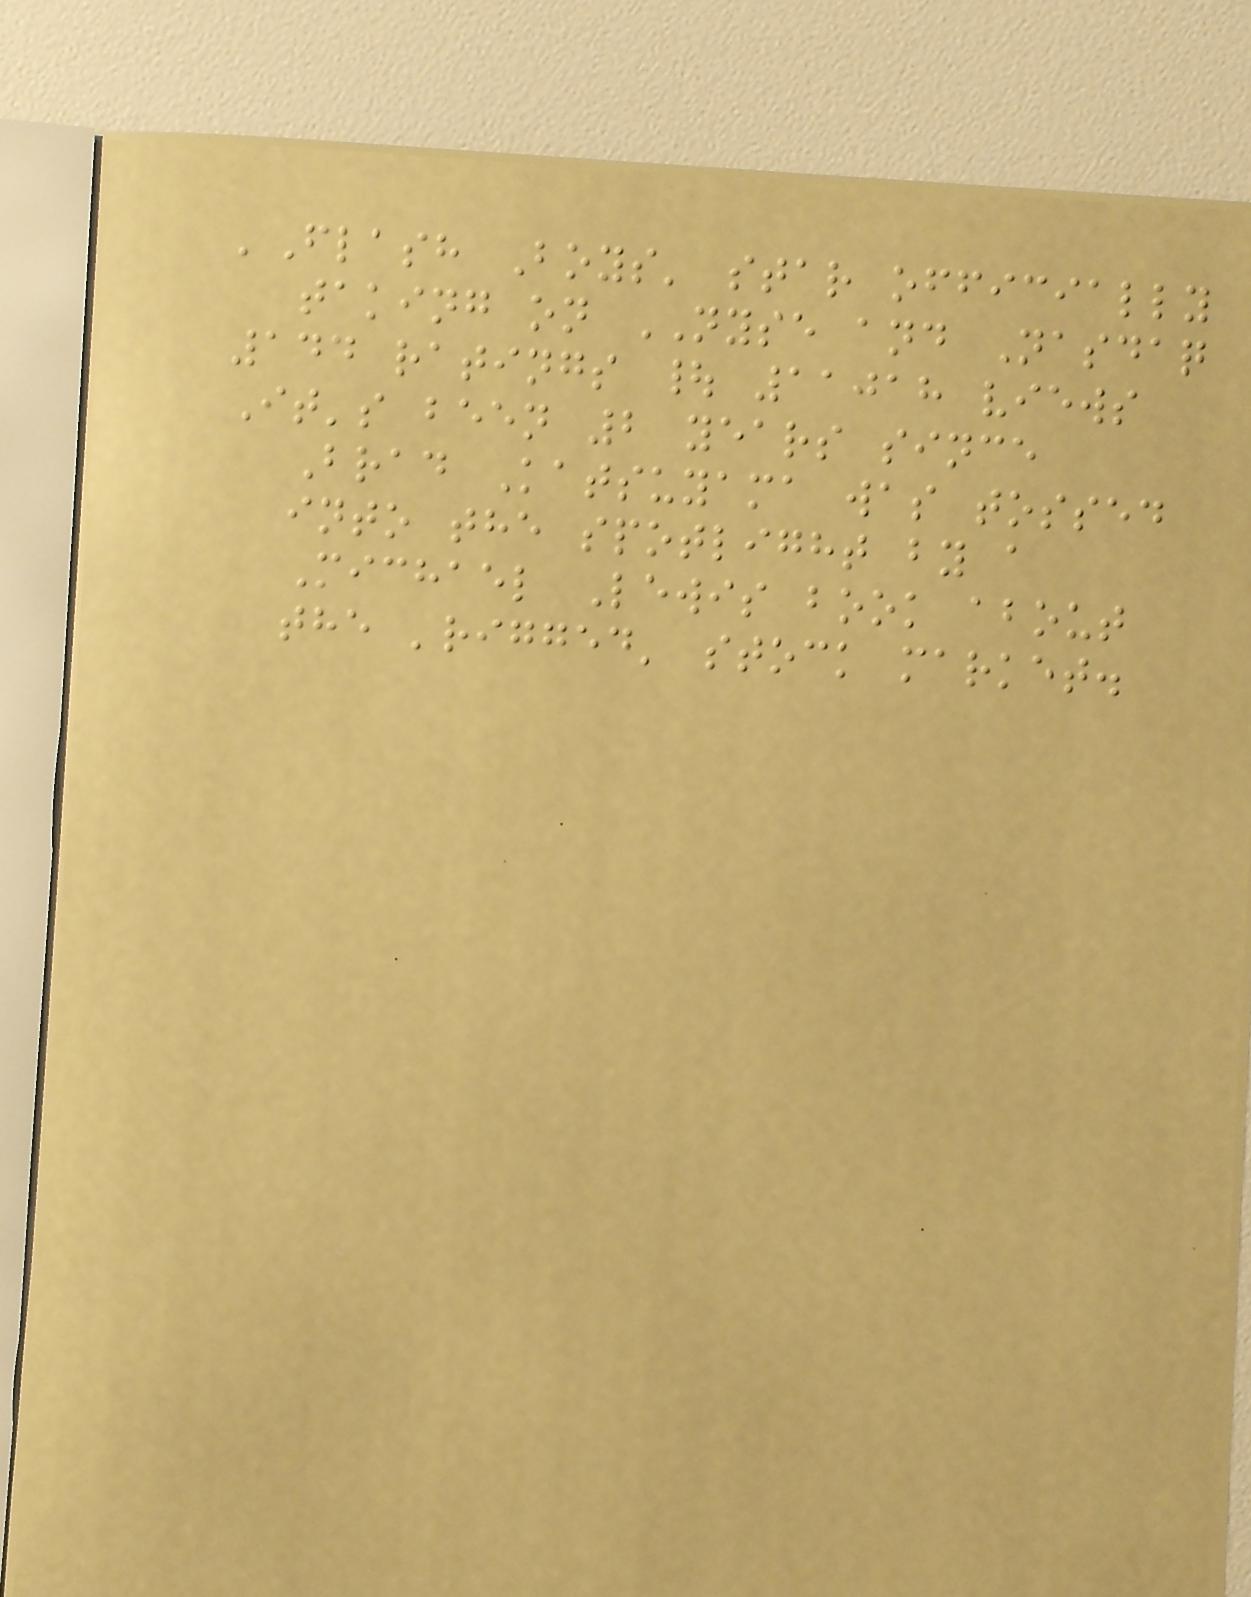'Flash Boys' star officially
taking on NYSE and Nasdaq
144 ratings | 11018 views
It's been 2 years since
Brad Katsuyama was tossed
into the spotlight by a
Michael Lewis book about
the 'rigged' stock market.
